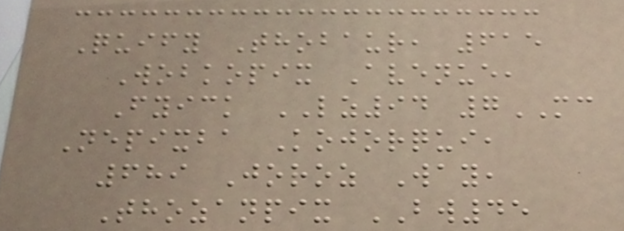Quify Thobaur, 615
Wobkopix Avenue,
Fyick LZ94 7MC
Nepixba Kojorqui,
689 Joroz Way,
Thozanpix BW45
